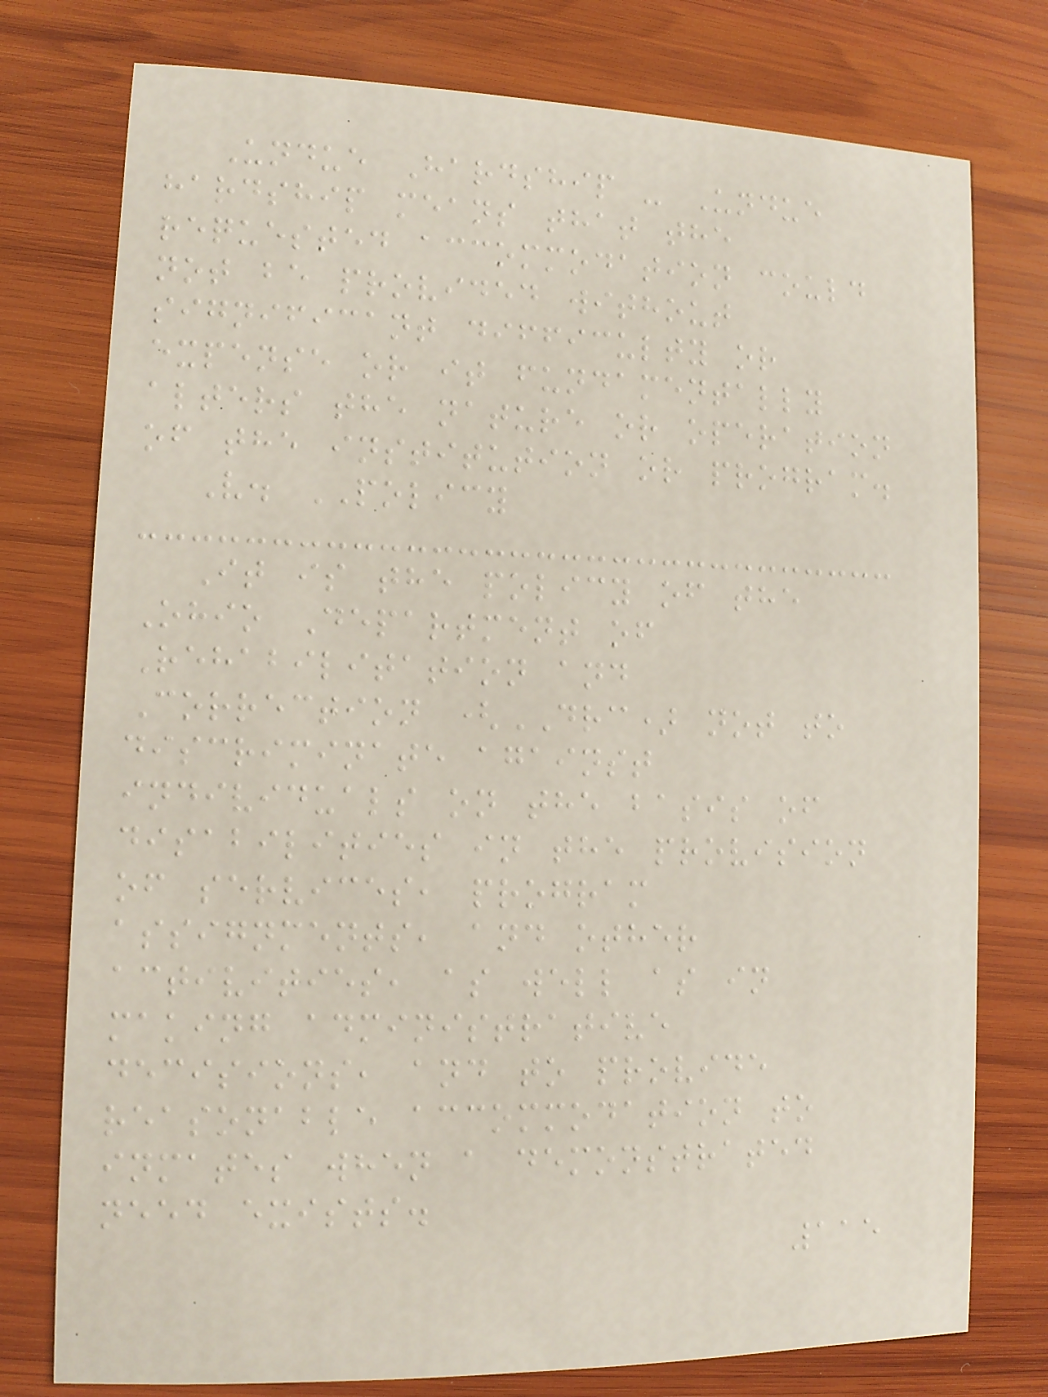Undue Hardship - Undue
hardship means that the
requested accommodation could
not be provided without
significant difficulty or
expense or it fundamentally
alters the nature or operation
of the institution or program.
V. POLICY
It is the policy of the
Ohio Department of
Rehabilitation and
Correction (DRC) not to
discriminate against
individuals on the basis of
disabilities in the provision
of services, program
assignments, and other
activities, as well as in
making administrative
decisions, and to provide
reasonable accommodation to
inmates when a demonstrated
need exists.
115
